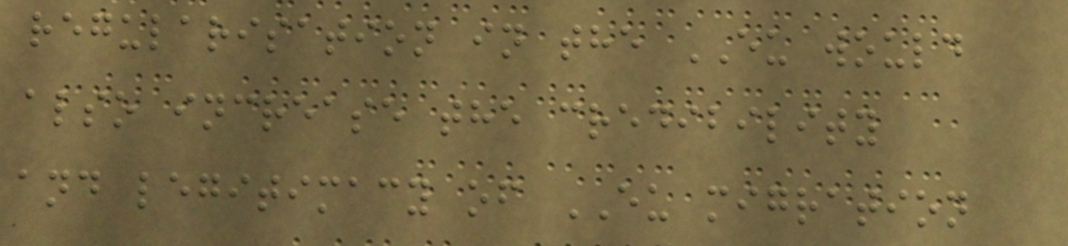regularisation in the EU would
also increase the credibility
and legitimacy of EU migration
